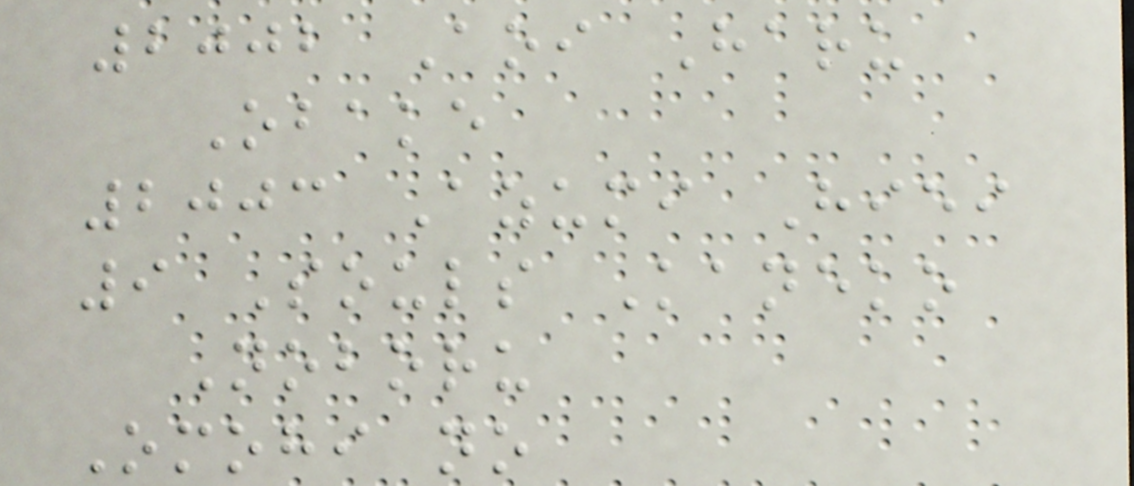2002 Aoi Haru
Obake
2003 Azumi Hiei
9 Souls Kaneko
Noboru
Omohi no
